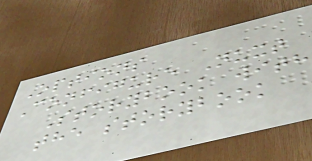Options
Configure Nuxt
Storybook with
the storybook
